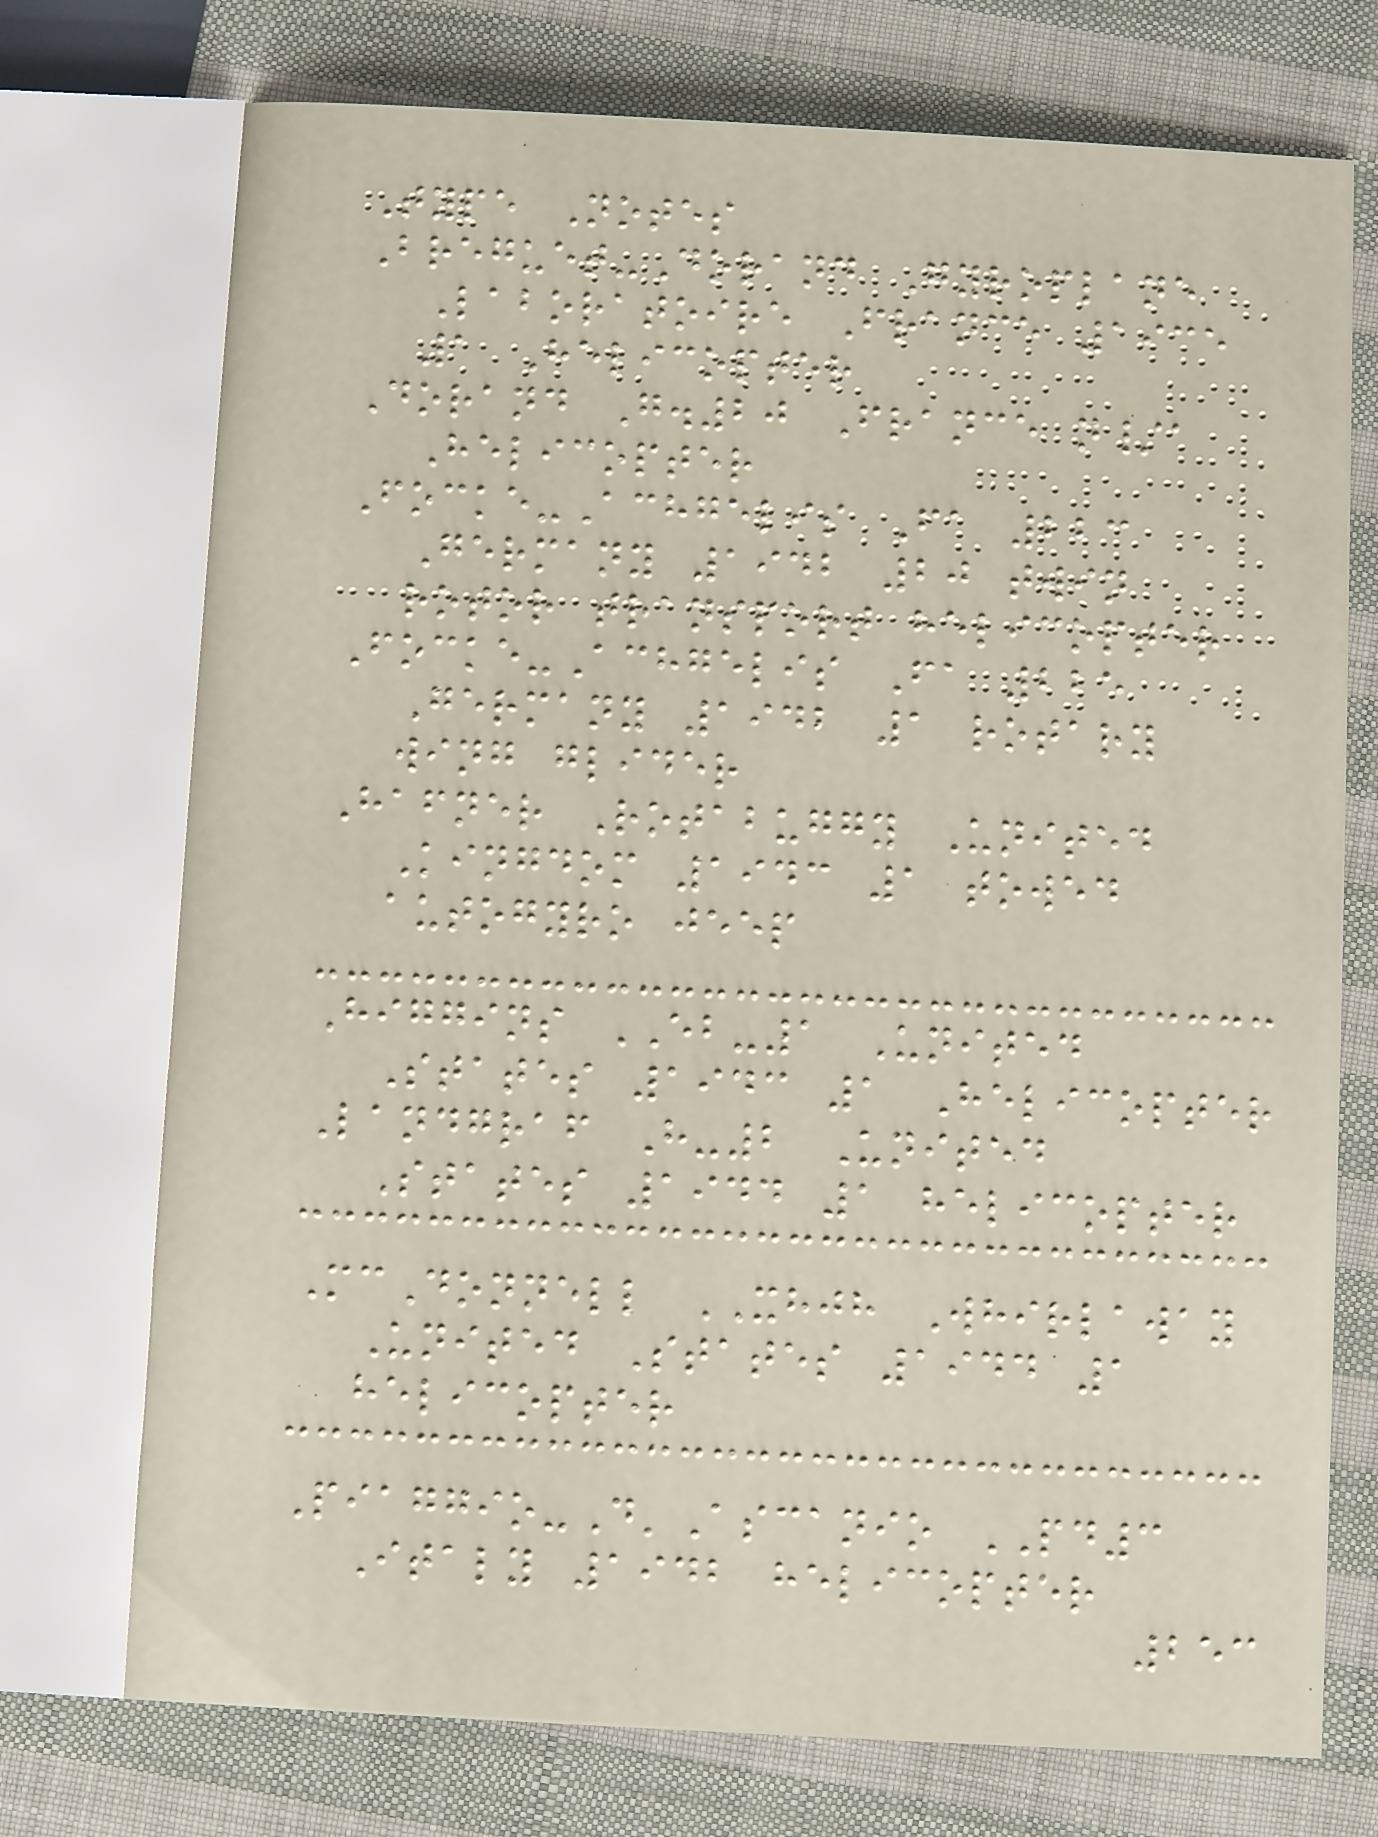Type Notes
Breguet-Dorand Gyroplane
Laboratoire France 1935
1 Helicopter
Dorand G.20 France n/a
Helicopter
Focke-Achgelis Fa 223
Germany 1942 20 twin
rotor transport helicopter
Focke-Achgelis Fa 225
Germany 1942 1 rotary
wing glider
Hafner Rotabuggy United
Kingdom 1943 1 towed
autogyro jeep
Higgins EB-1 United
States 1943 1 Helicopter
Landgraf H-2 United
States 1944 1 helicopter
McDonnell XHJH Whirlaway
United States 1944 1
helicopter
Piaggio-D'Ascanio PD3
Italy 1942 helicopter
253
